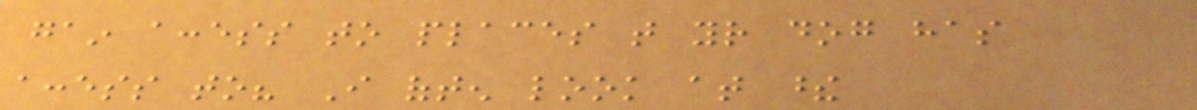gain access to places that your dog has
access to? I often look at these
